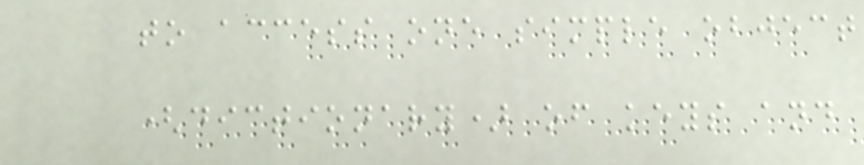to access one simple object
(dictionary) of keys and
